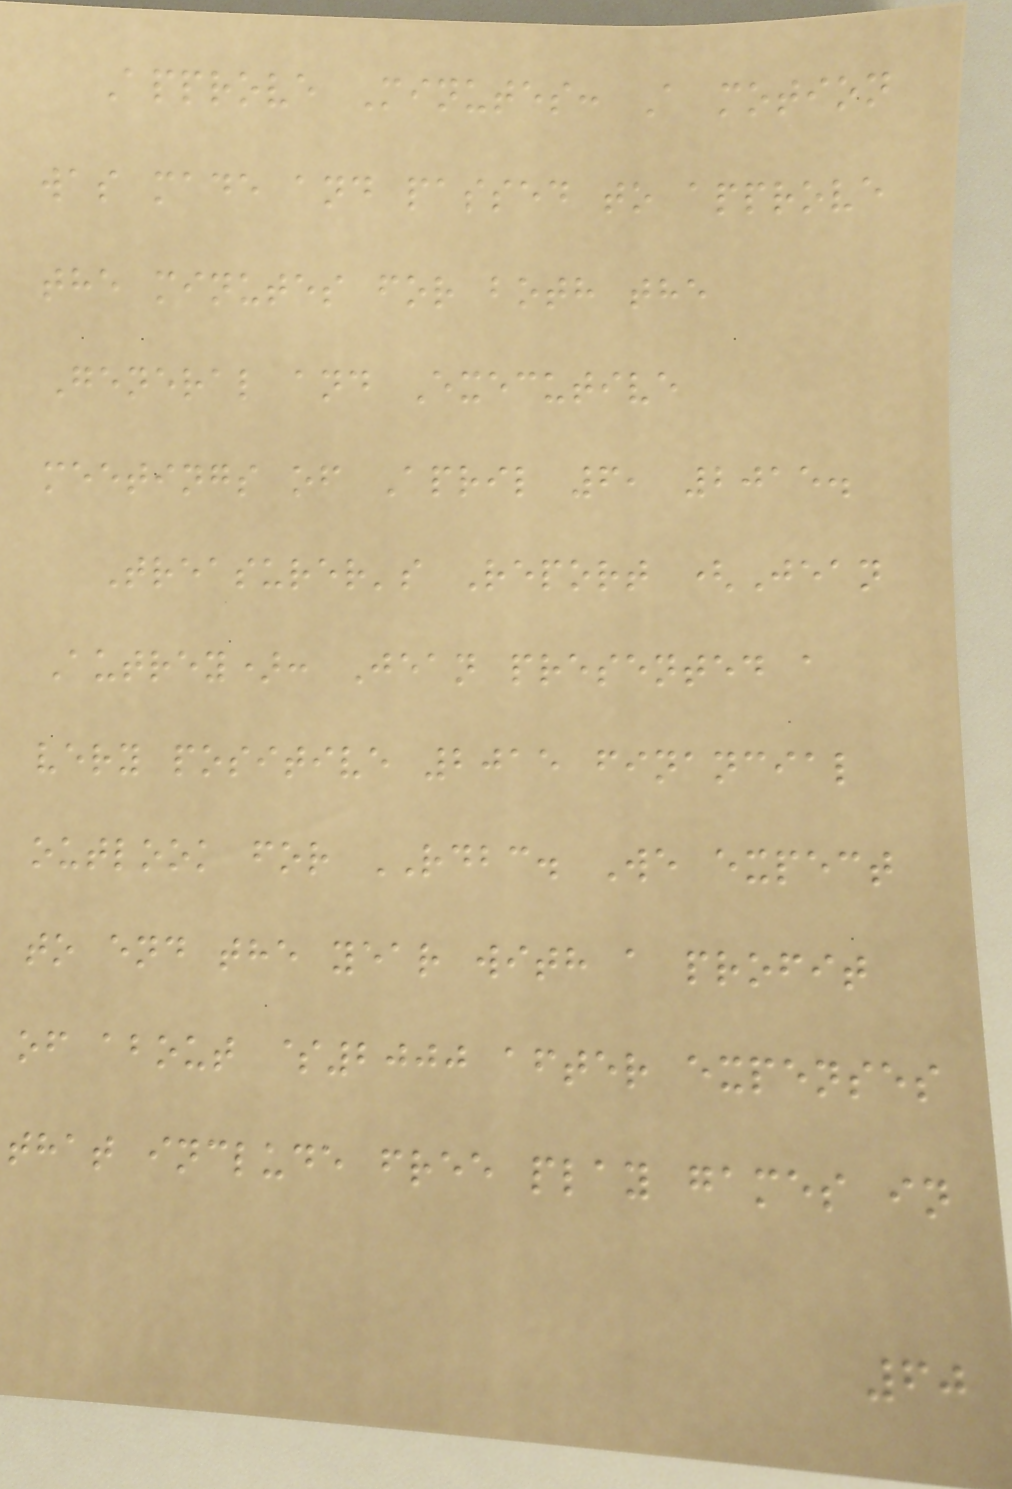Approve Minutes: A motion
was made and passed to approve
the minutes for both the
General and Executive
meetings of April 6, 2015.
Treasurer's Report (Jean
Autrey): Jean presented a
very positive 2015 financial
outlook for RDBC. We expect
to end the year with a profit
of about $2000 after expenses
that include free play games in
60
